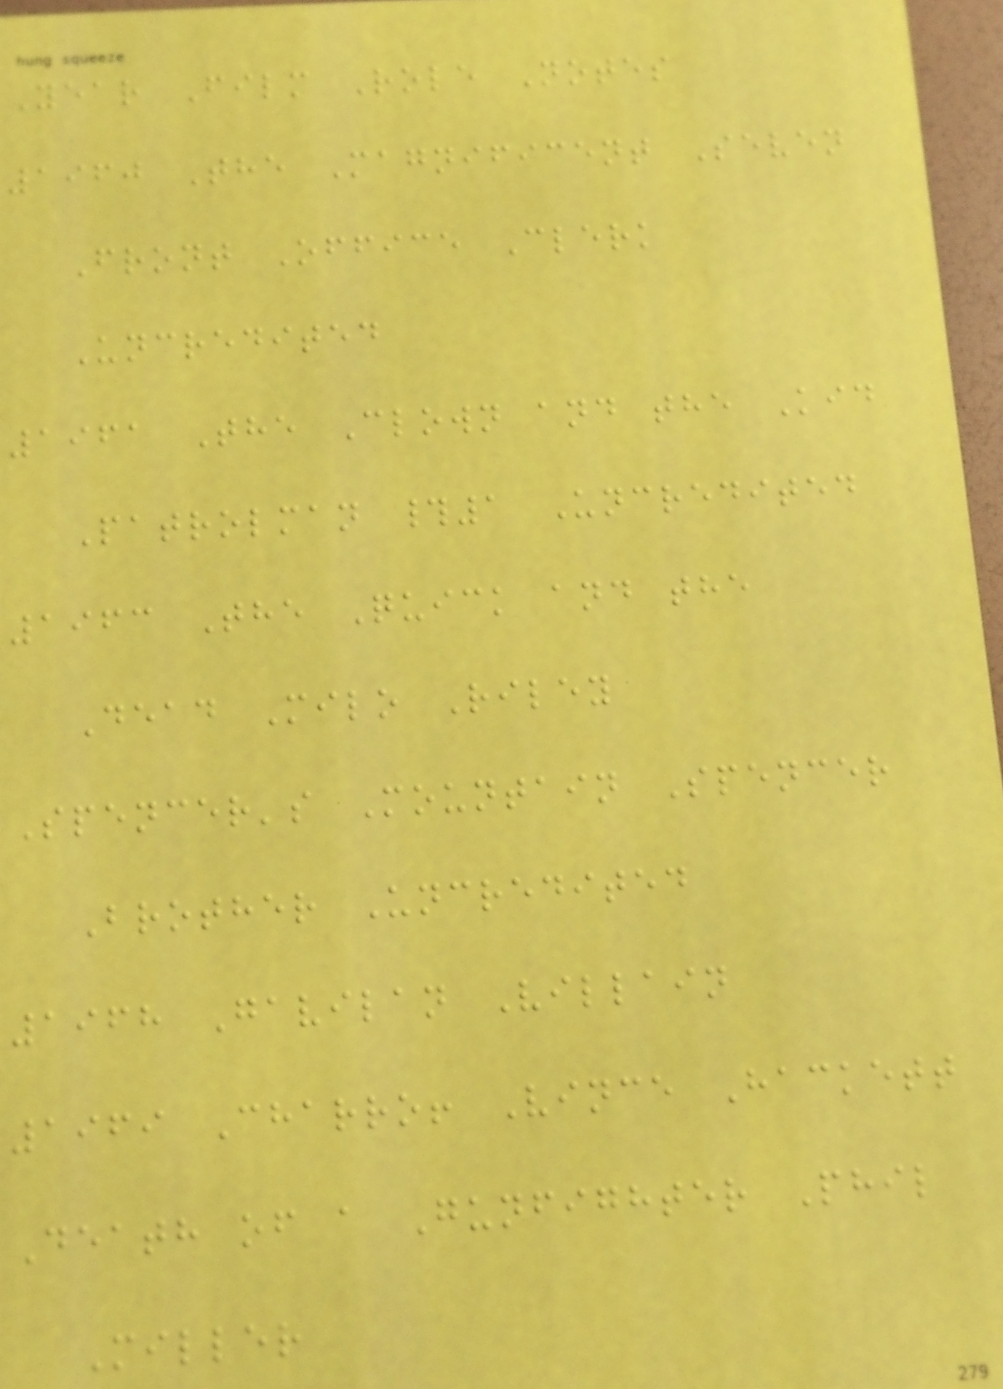Year Film Role Notes
1960 The Magnificent Seven
Front Office Clerk
Uncredited
1961 The Clown and the Kid
Patrolman #1 Uncredited
1963 The Quick and the
Dead Milo Riley
Spencer's Mountain Spencer
Brother Uncredited
1968 Gavilan Villain
1969 Charro! Vince Hackett
Death of a Gunfighter Phil
Miller
